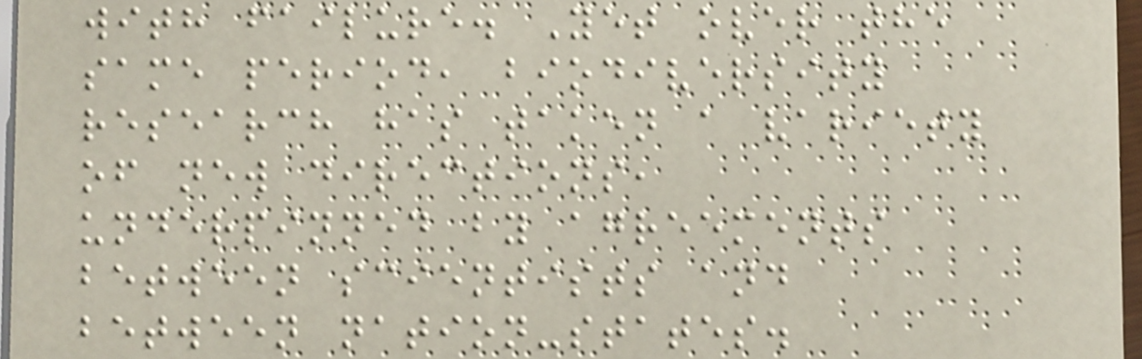with failure. Yet over the
same period, biodiversity
research has taken a variety
of new directions,
underpinned by agreements
between scientists and
between nation-states.
